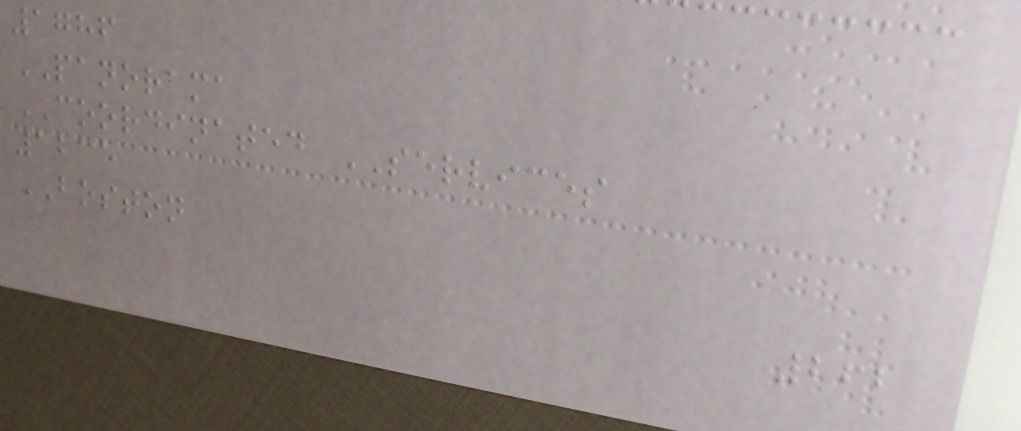1786
PANORAMA
COORDINATED SERVICES
1235
BOSTON
262
